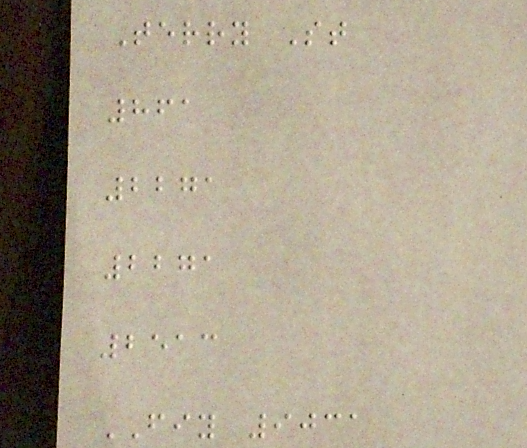Terry St
861
2271
2271
2513
FIY 9031
